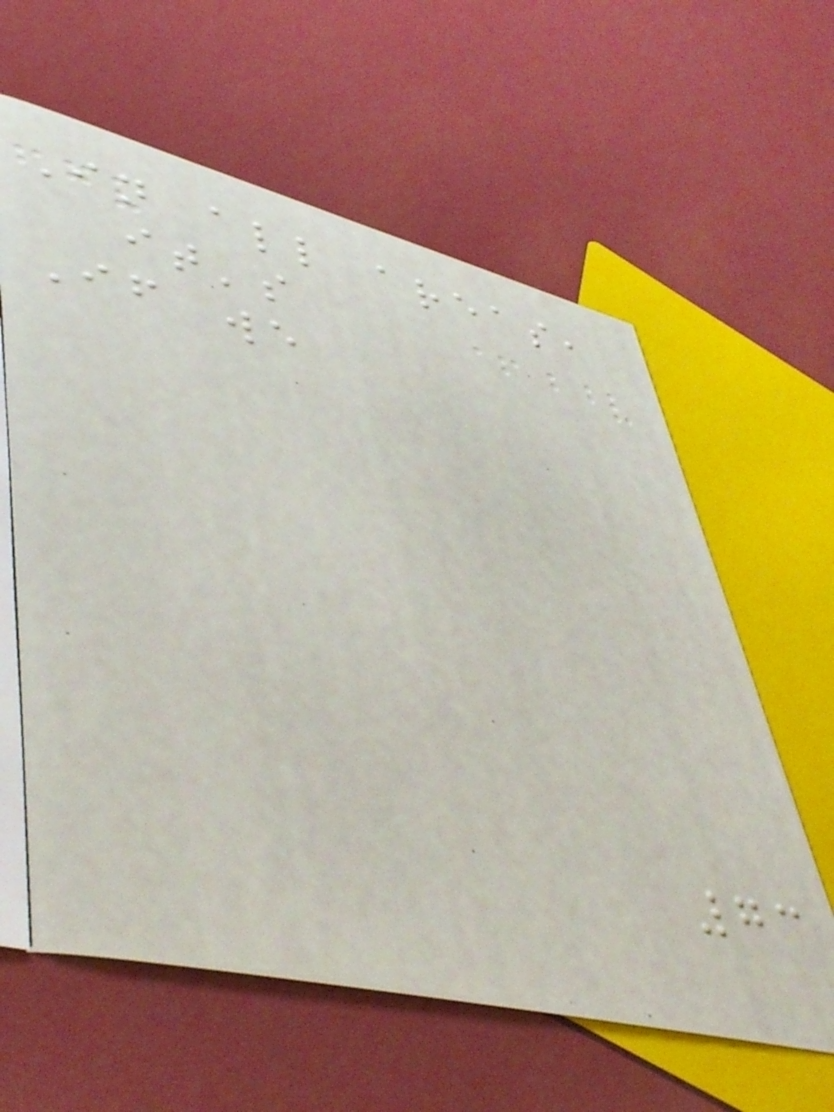In all areas,
it's
If we
73
